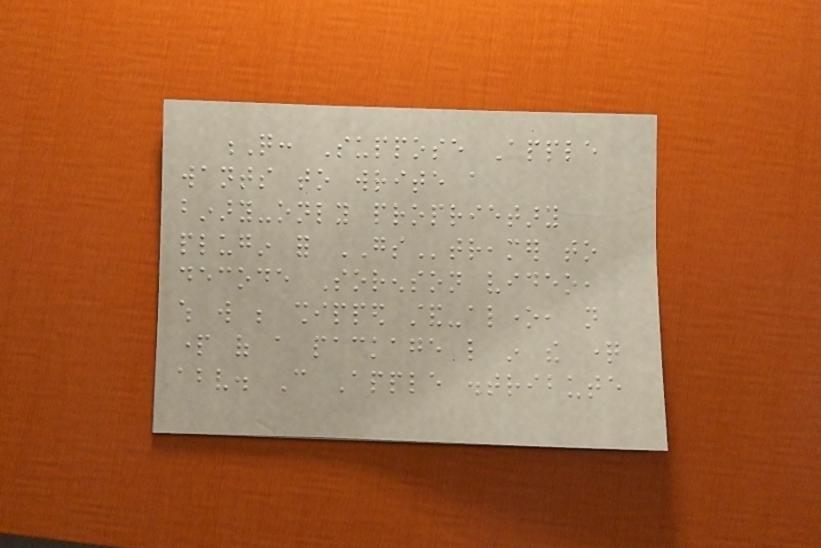Q: Suppose Apple
wants to write a
binary-only proprietary
plugin for GStreamer to
decode Sorenson video,
which will be shipped stand-alone, not
part of a package like in the question
above. Can Apple distribute
